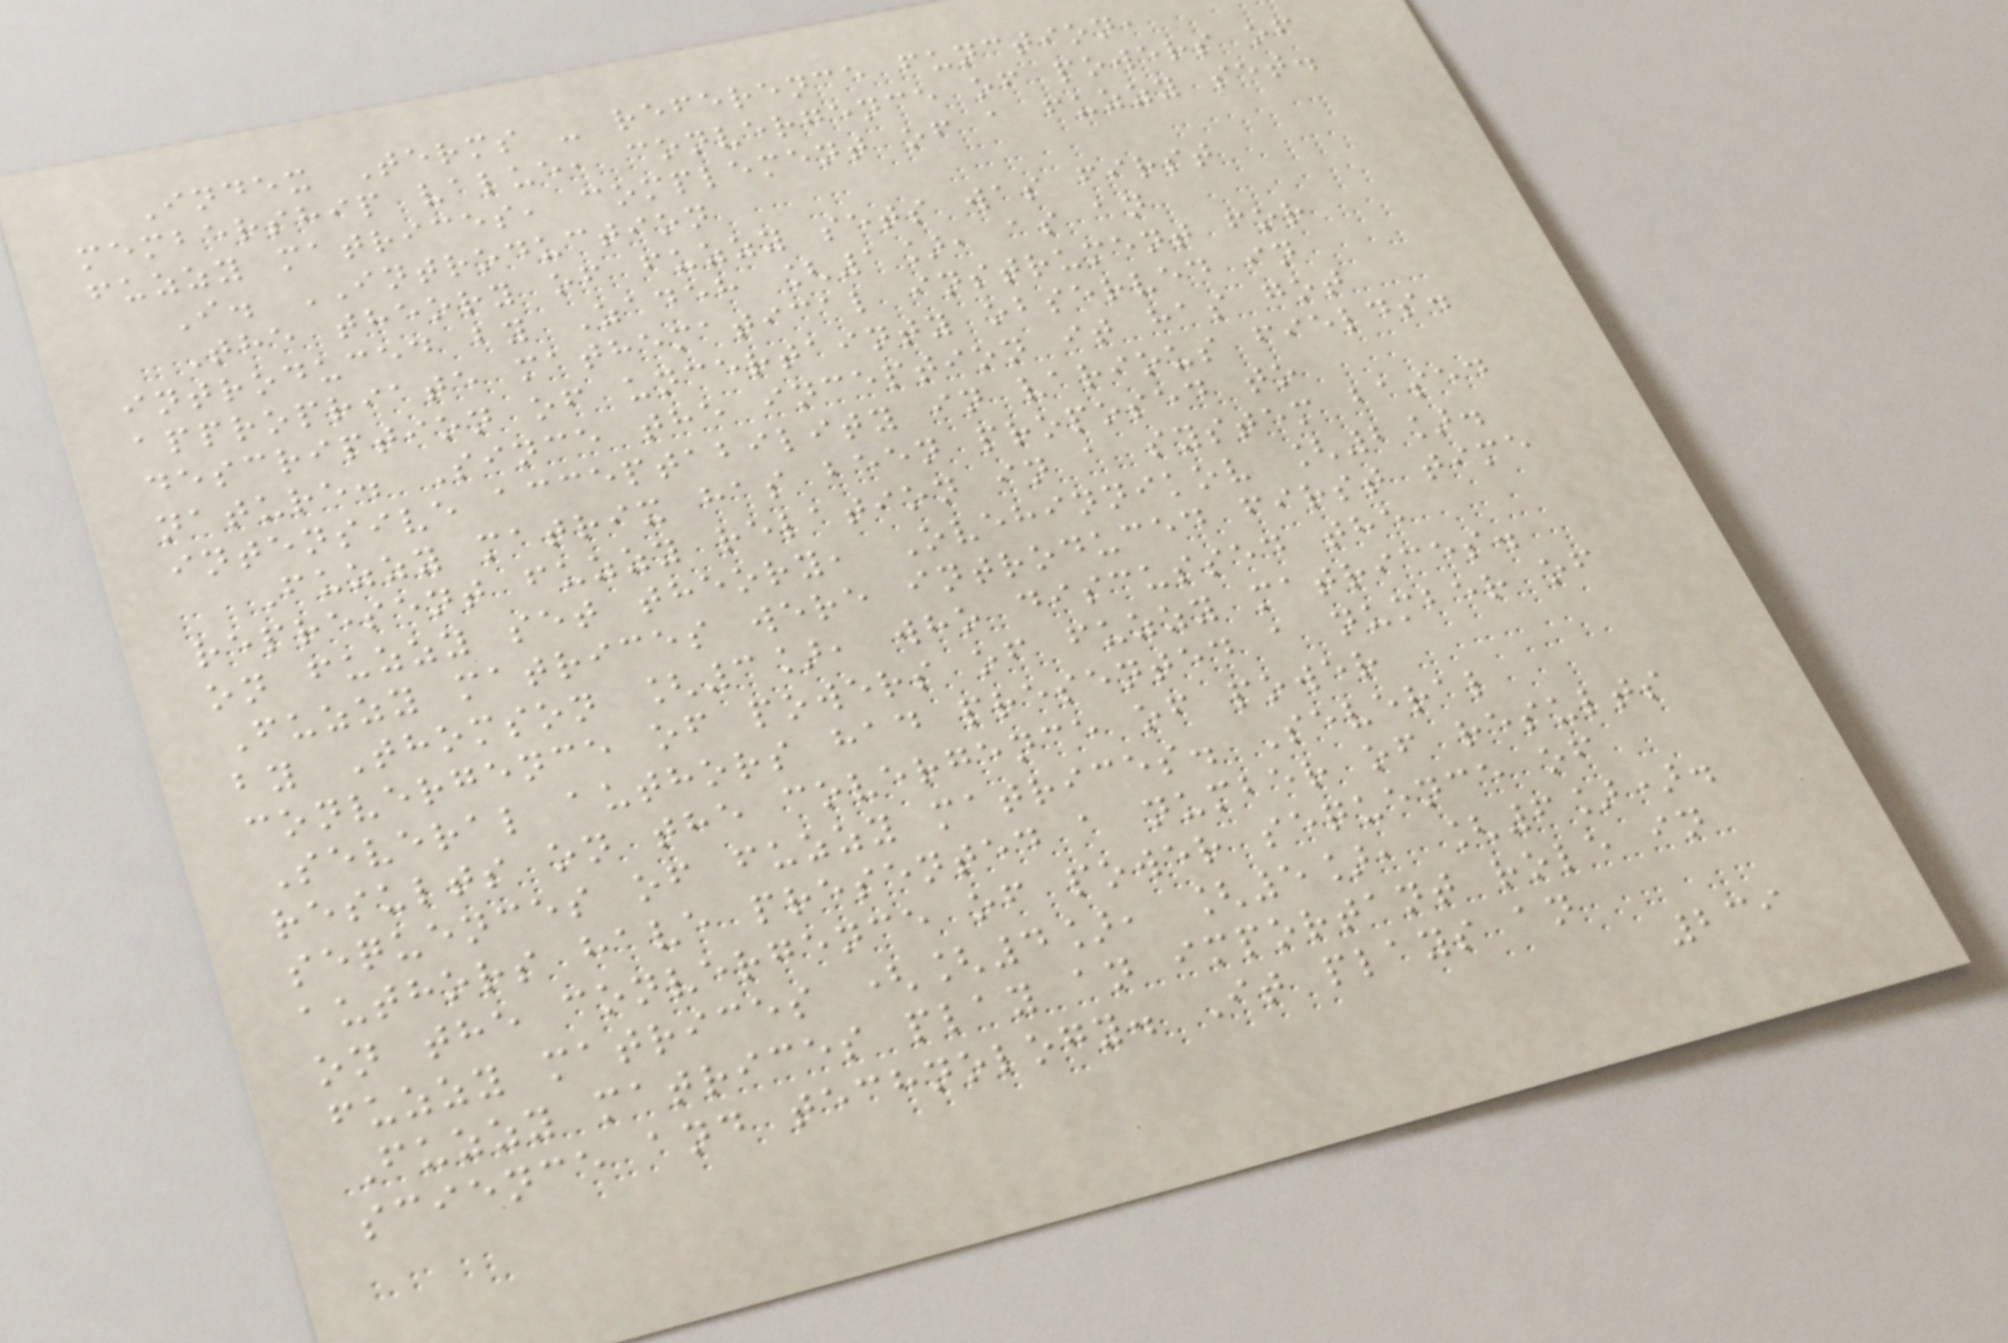Index Terms - reference function,
membership value, convergence of powers of
fuzzy matrices, complement of a fuzzy set.
I. INTRODUCTION
The theory of fuzzy sets was first
introduced by Zadeh [1], as an
appropriate mathematical instrument for
description of uncertainty observed in
nature. Since the inception it has got
intensive acceptability in various fields.
Fuzzy matrix has been proposed to
represent fuzzy relation in a system based
on fuzzy set theory, Ovehinnikov [2].
Fuzzy matrices were introduced first time
by Thomson [3], who discussed the
convergence of powers of fuzzy matrices.
Several authors had presented a number of
results on the covergence of power
sequences of fuzzy matrices. Several
authors have presented a number of results
on the convergence of power sequence of
fuzzy matrices ([4], [5], [6]).
Fuzzy matrices play an important role in
science and technology. It plays an
239
